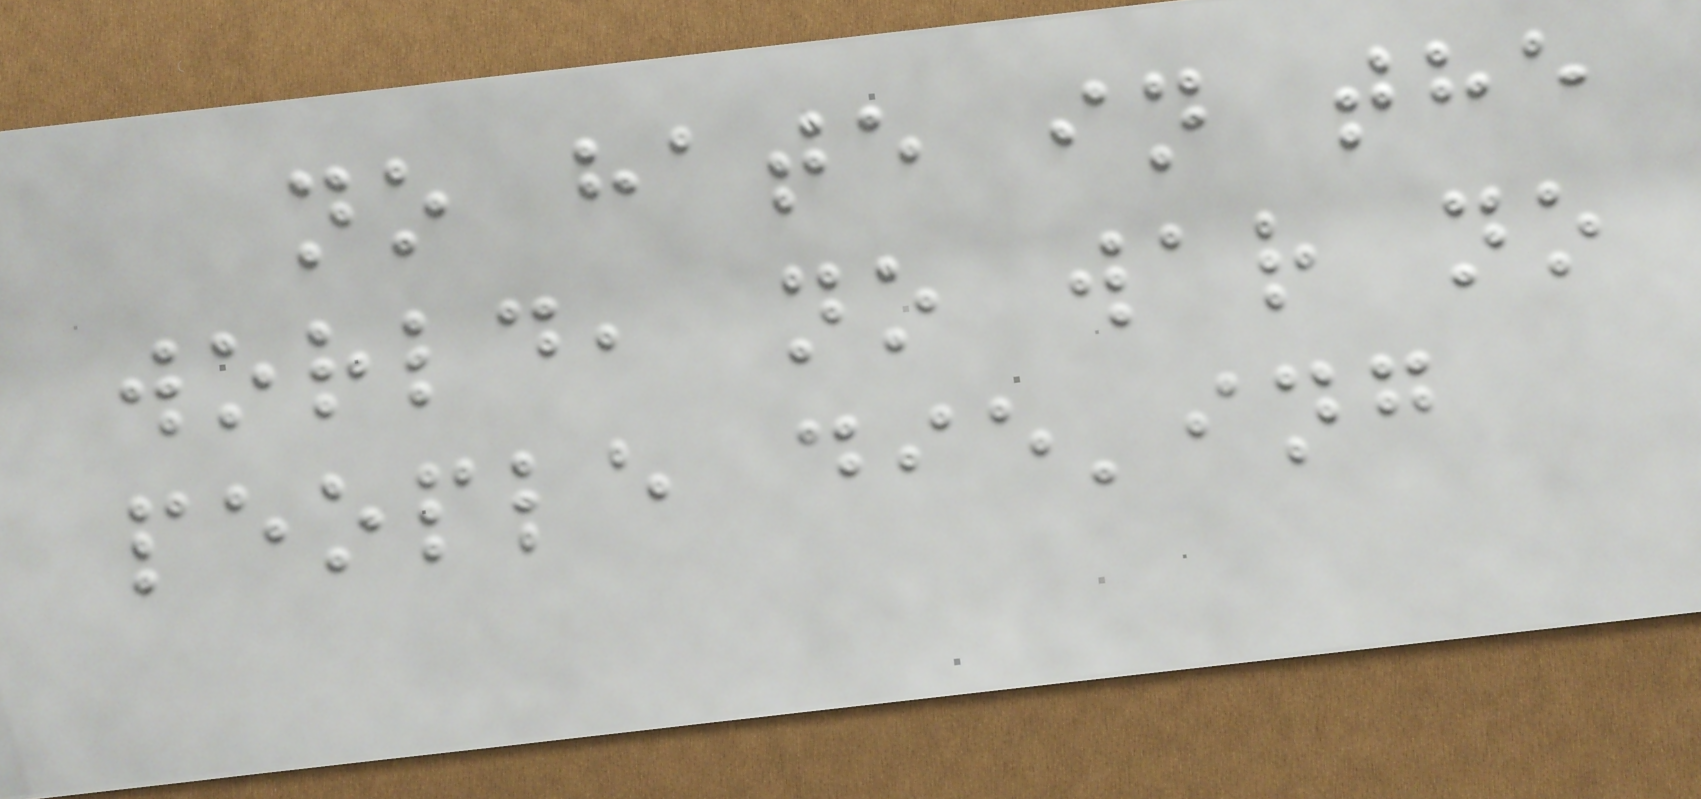no hate in the
world, no war no
people die'ing
